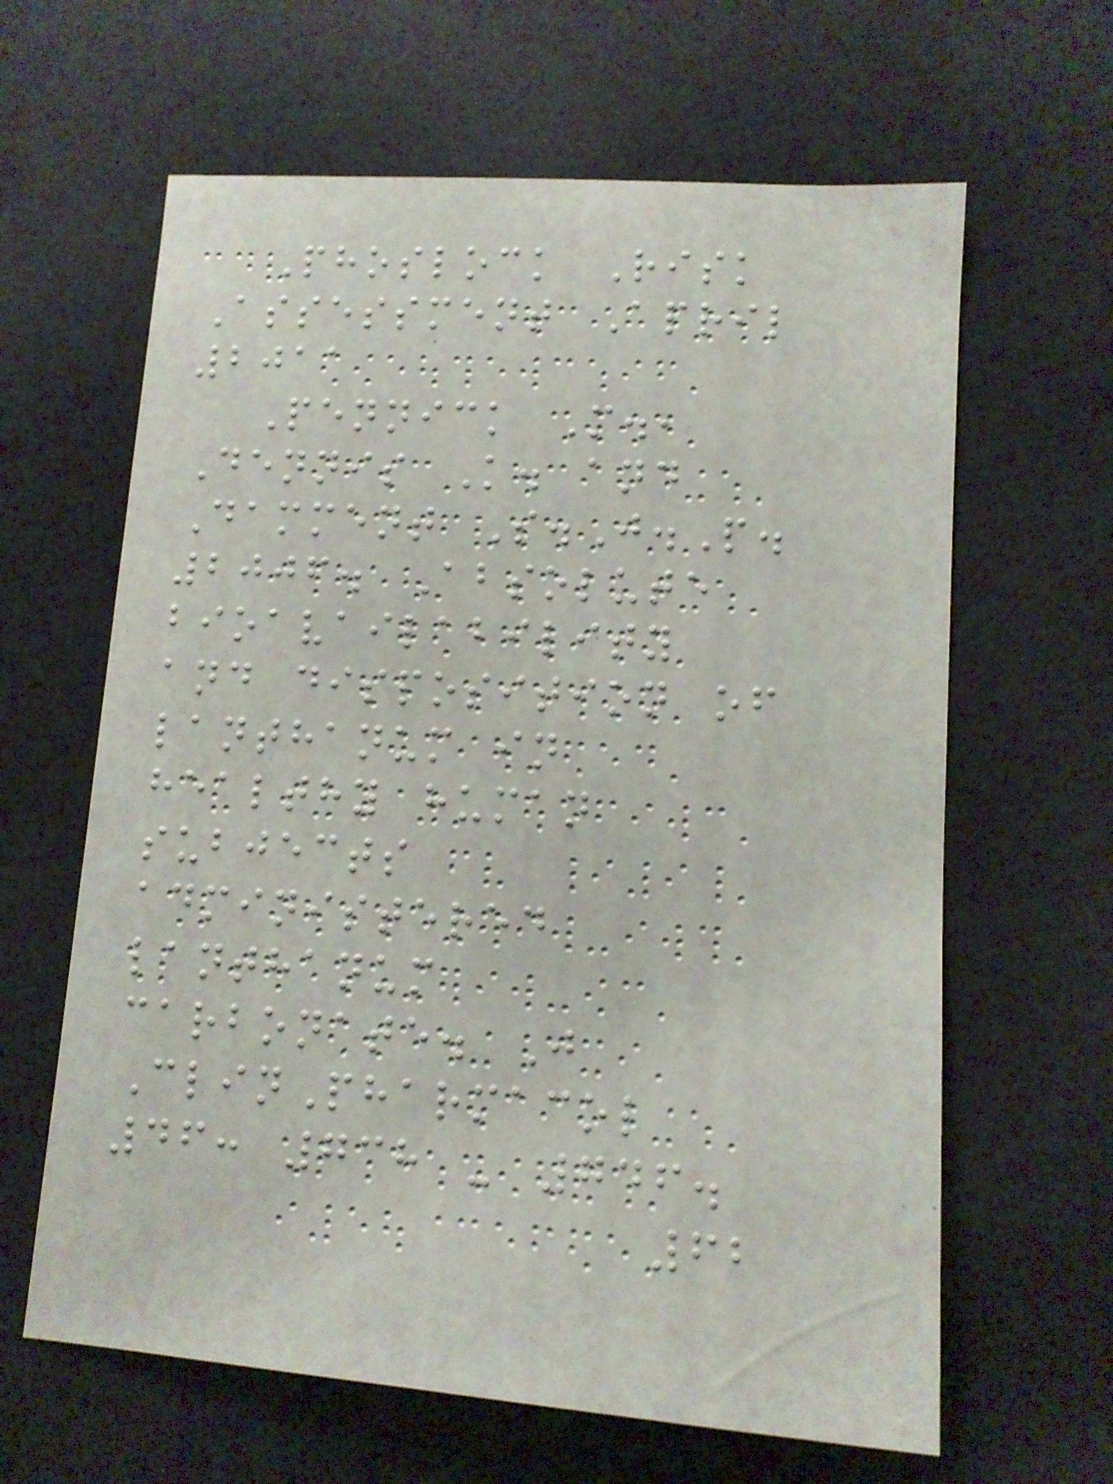Phoslock Risk
Assessment April
2011
Pennick M.,
Dennis K. and
Damment S.J.P.
2006. Absolute
bioavailability
and disposition of
lanthanum in
healthy human
subjects
administered
lanthanum
carbonate. J
ClinPharmacol
46: 738 - 746.
62
